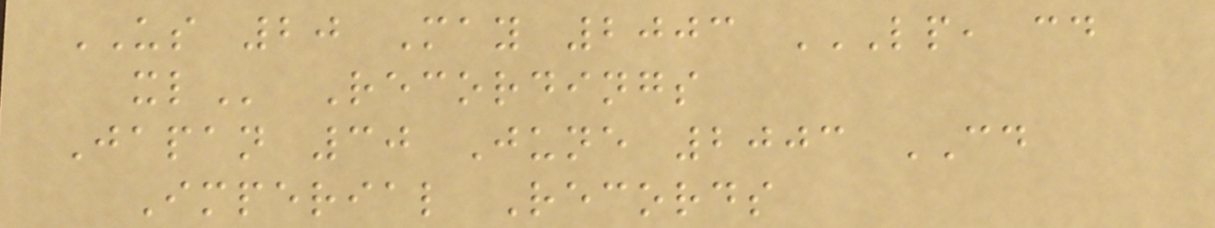US 20 May 2003 LP, CD
XL Recordings
Japan 30 June 2003 CD
Imperial Records
